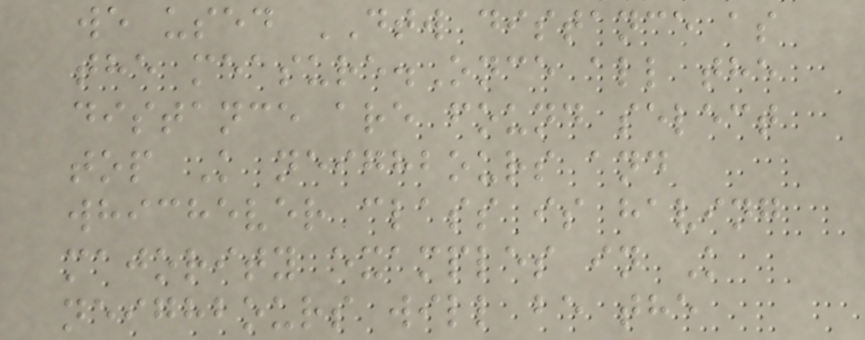we used DTW distance as
the measure.Once all the
distance are found select
top K neighbours and
whichever class is having
majority examples in K
neighbours will be the
